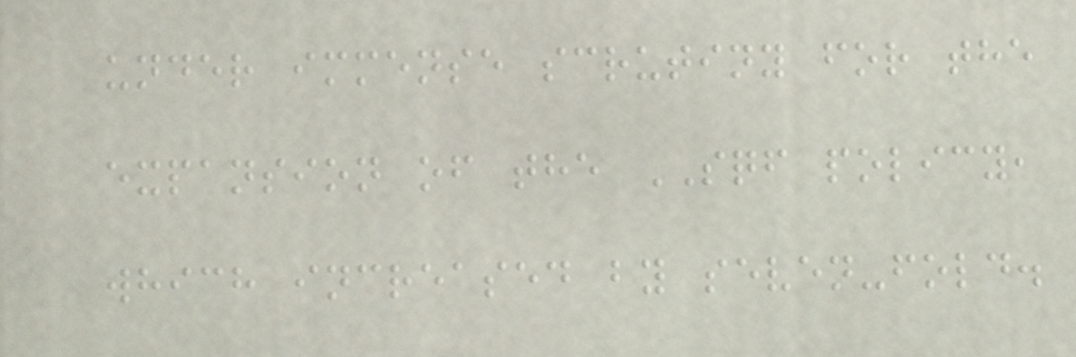under immense scrutiny for the
expansion of the SQF policy,
which increased by seven-fold.
